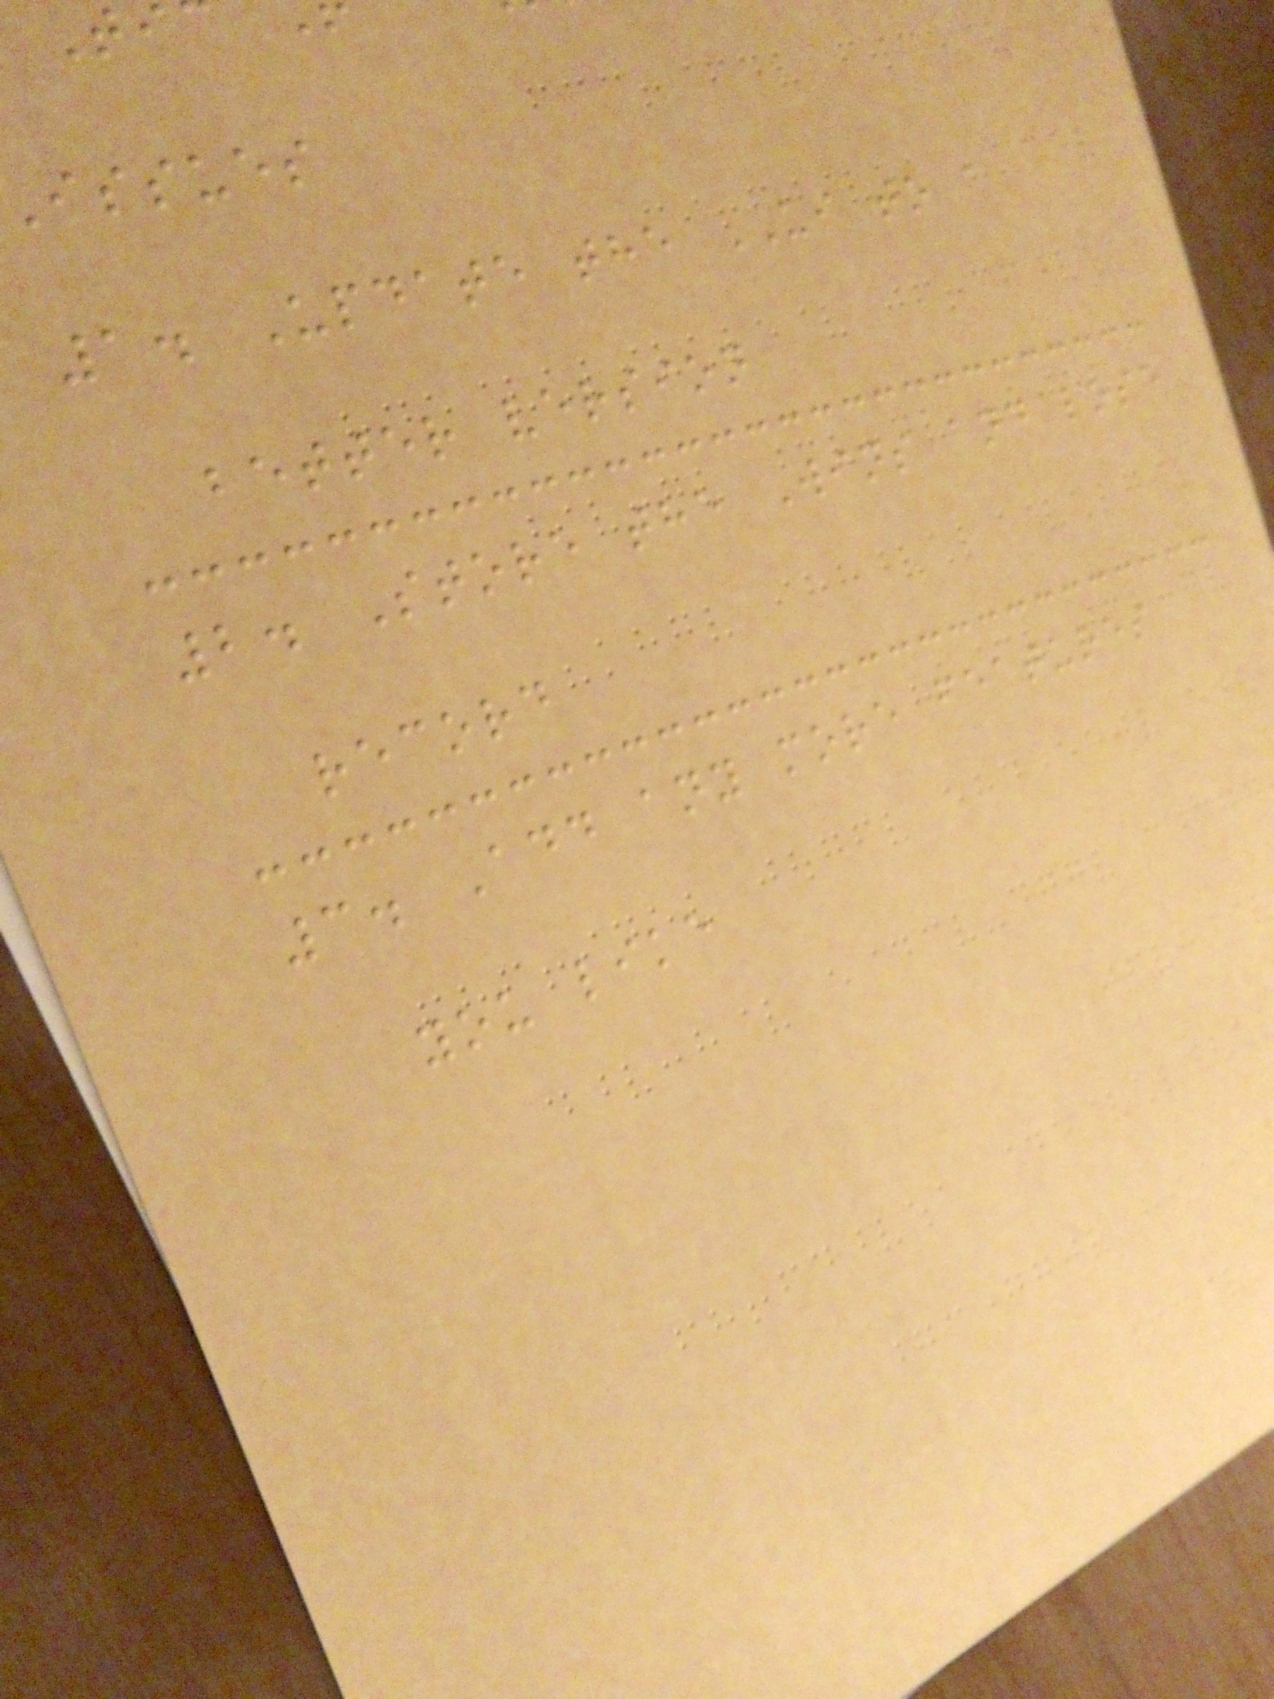issues
1. Update the UI to a
better version
2. Store the Wins and lose
record
3. Add any more features
you like
